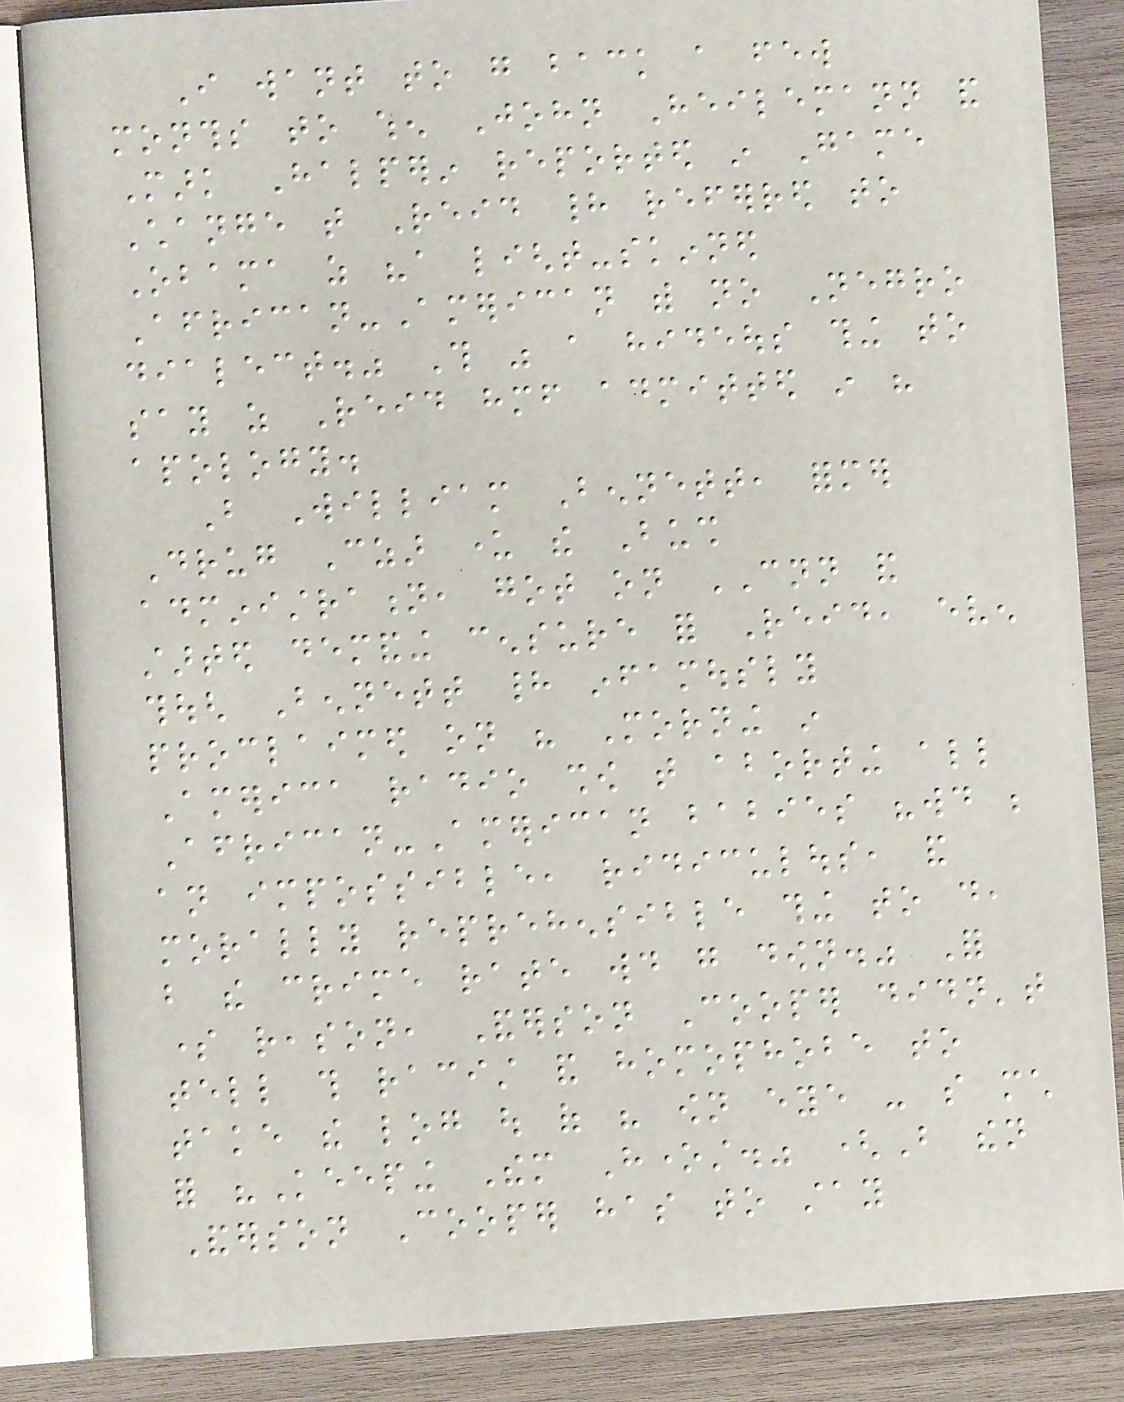I want to go back a few
months to when John Heilemann and
Mark Halperin reported in Game
Change that Reid had referred to
Obama as "a light-skinned
African-American with no Negro
dialect." This was a hideous thing to
say as Reid himself admitted in his
apology.
But William Bennett, former
Drug Czar under the Bush
administration, got on CNN and
started demanding censure for Reid, even
though Bennett had infamously
proclaimed on his Morning in
America radio show that aborting all
African-American babies "would be
an impossible, ridiculous, and
morally reprehensible thing to do,
but the crime rate would go down." For
some reason, Anderson Cooper didn't
tell this racist and homophobe to
take the log out of his own eye - so much
for "Keeping Them Honest." (But then
Anderson Cooper has to stay
